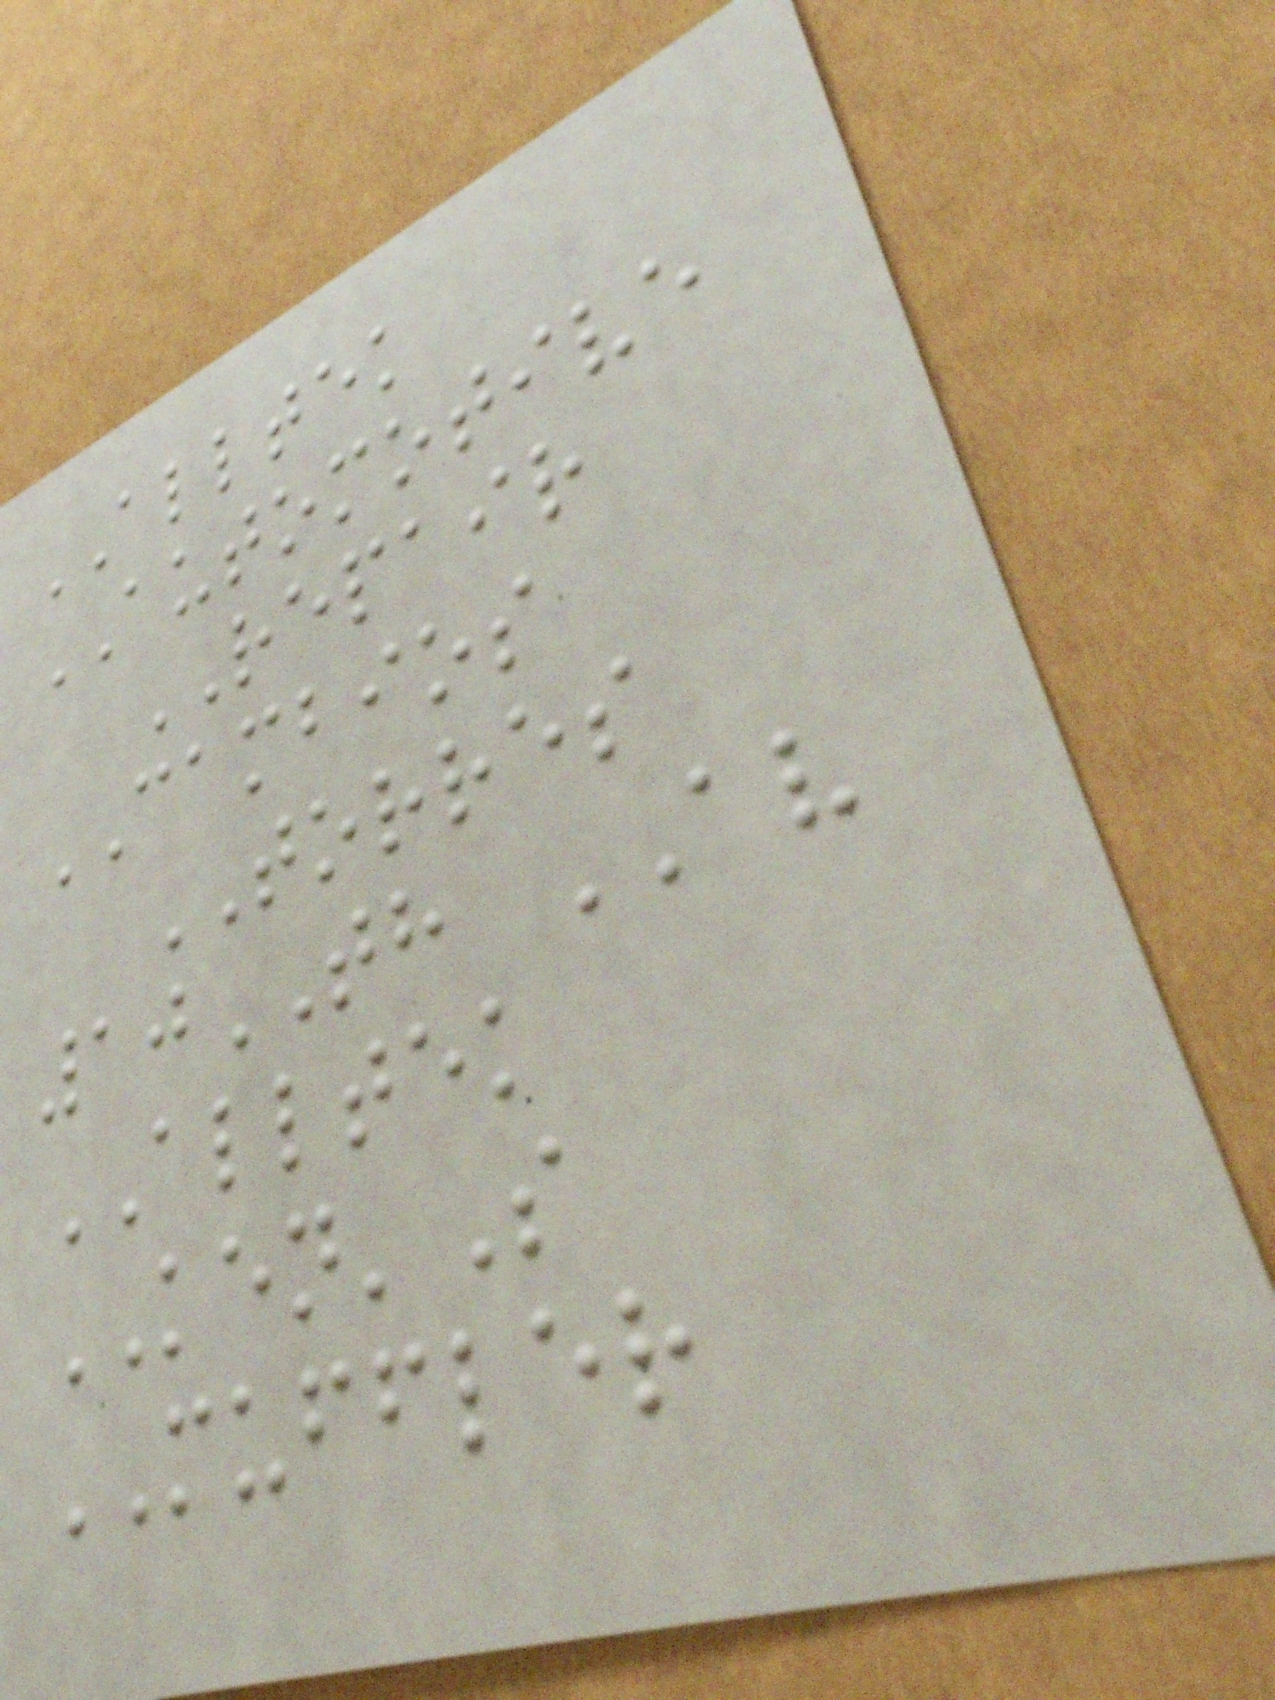ALLTEK
AUTOMOTIVE
REPAIR
CAMBIOS
TORRES
10TH AV
ALLTEK
KEN'S
MUFFLER
